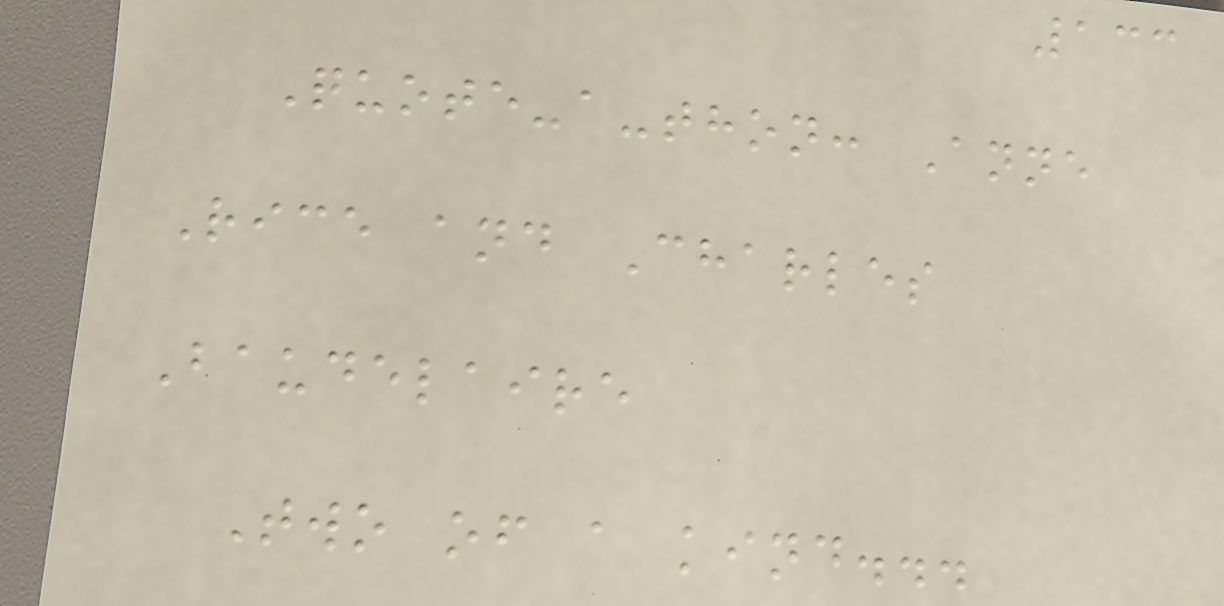133
Quote-a-thon: Anne
Rice and Charles
Baudelaire
Two of a kind...
